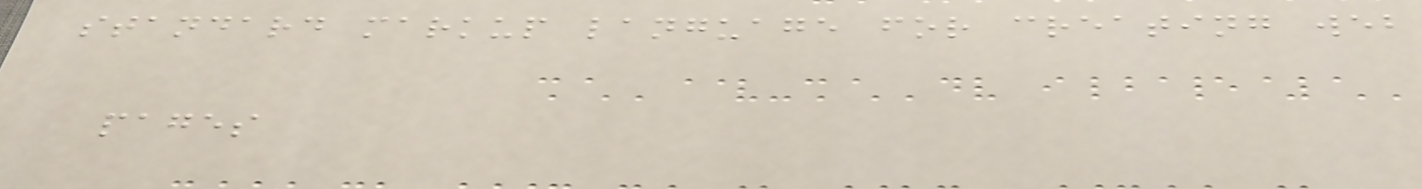standard markup language for creating web
pages
